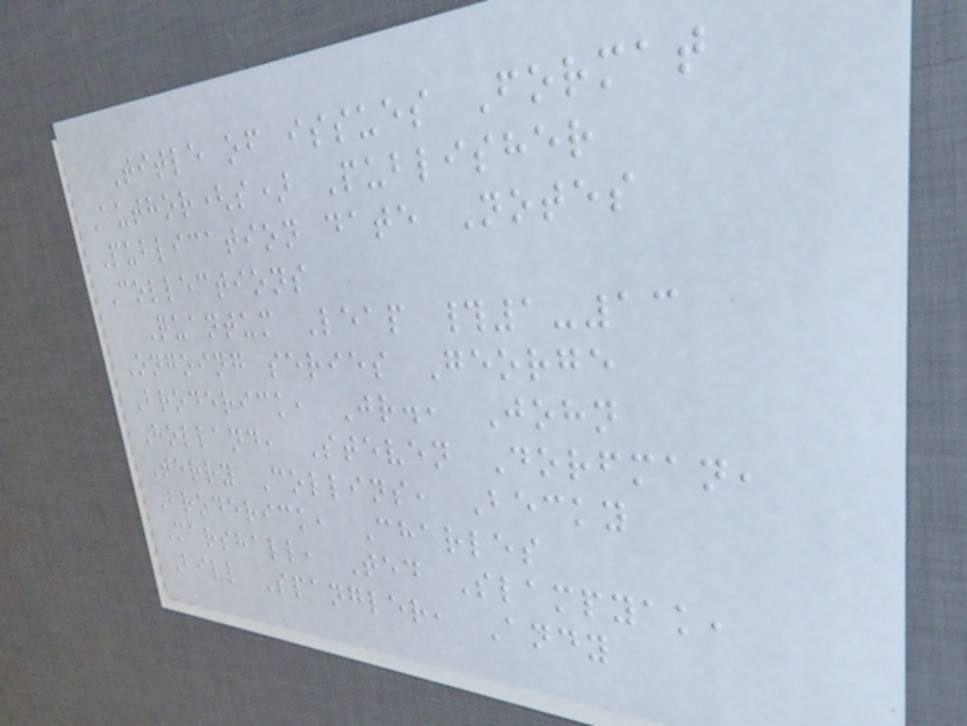Title of issues Format
Author(s) Publisher
Publication date Notes
Collections
Quantum Leap #1-13
Ongoing series George
Broderick, Jr., John
Holland, Steven Dorfman,
Terry Collins, Becky
Broderick, Charles
Marshall, Ted Slampyak,
Bill Spangler, Andy
